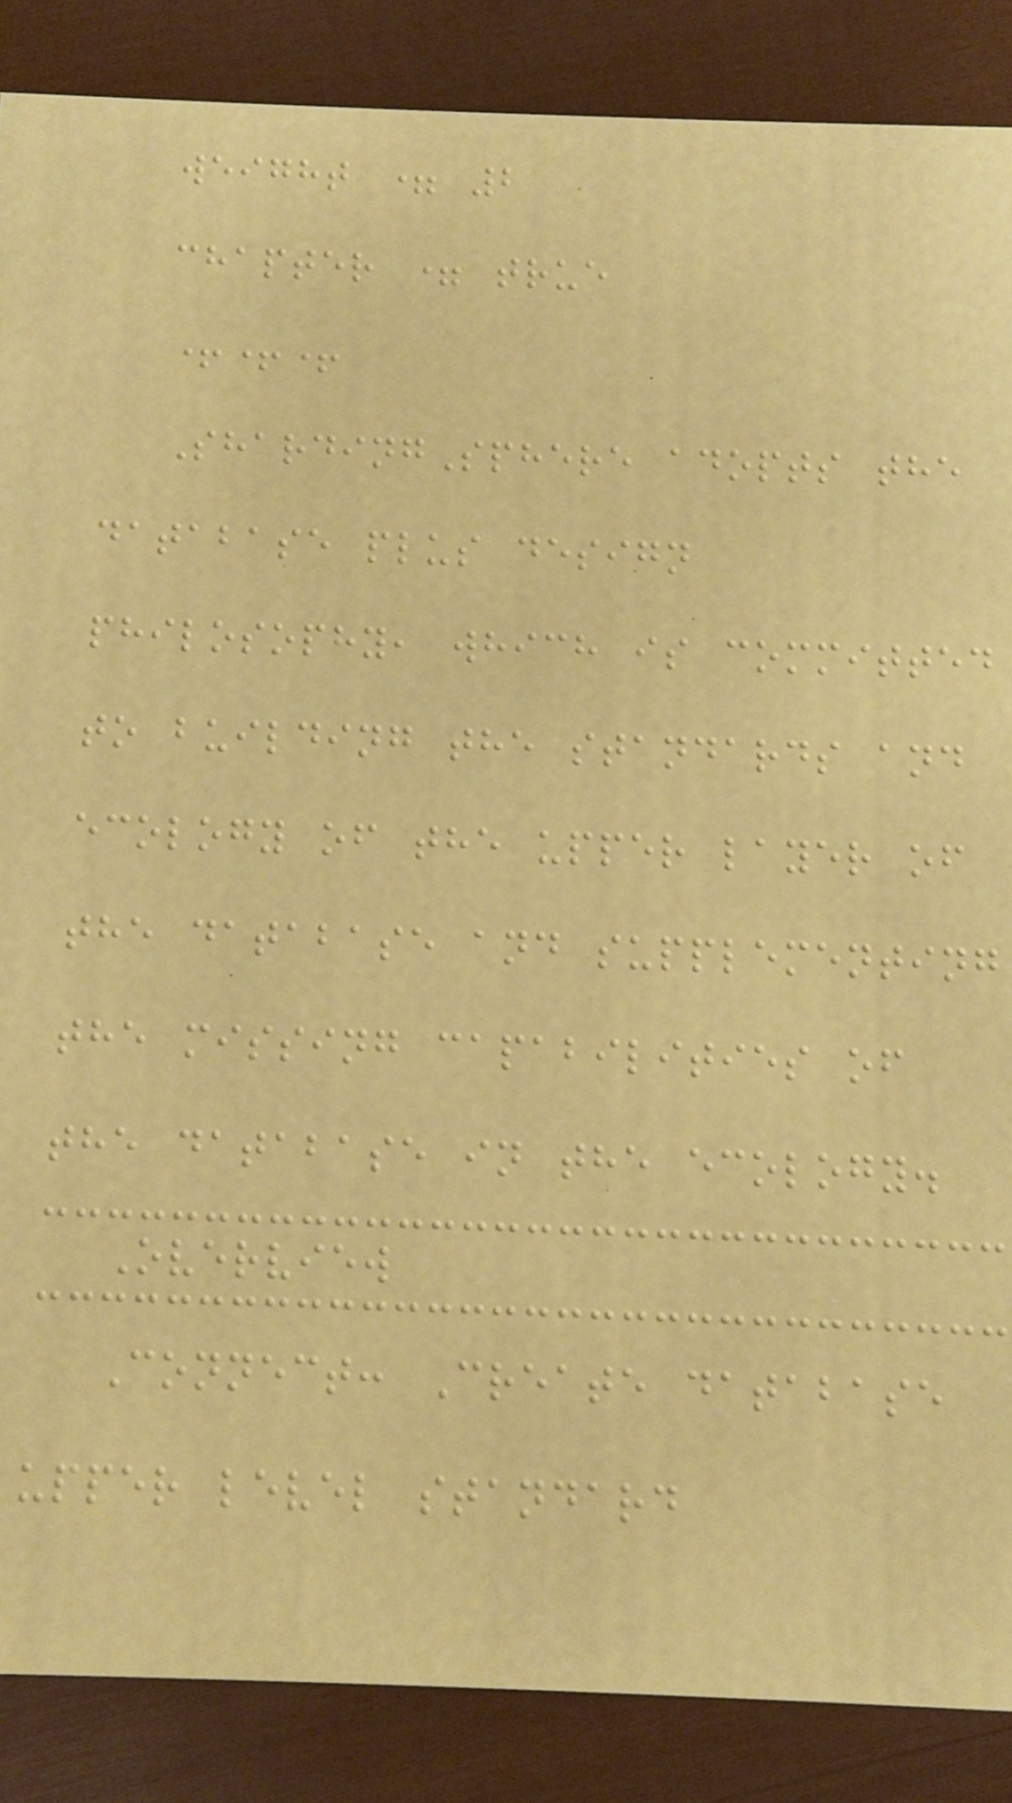weight = 2
chapter = true
+++
ShardingSphere adopts the
database plus design
philosophy, which is committed
to building the standards and
ecology of the upper layer of
the database and supplementing
the missing capabilities of
the database in the ecology.
Overview
Connect: Create database
upper level standard
